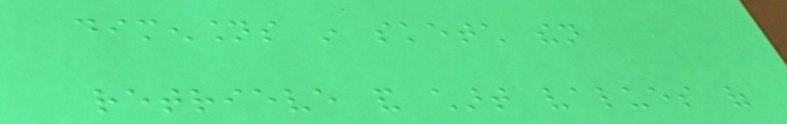dimensions in sketch then
retrieve and chart values of
